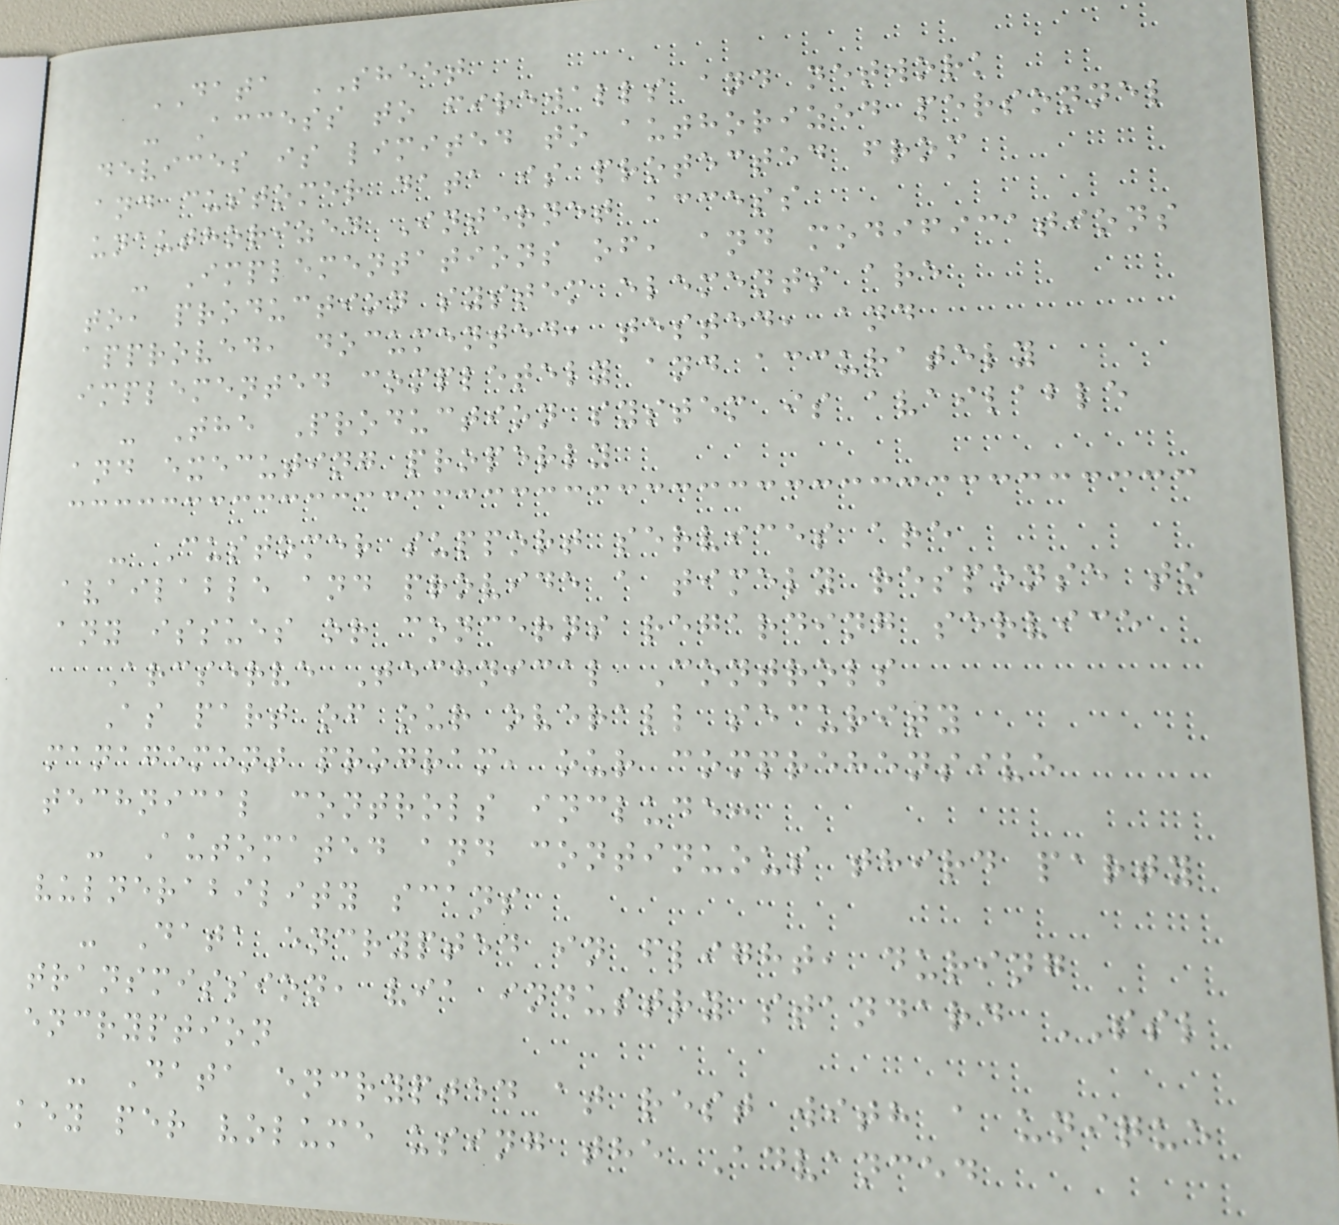DATA SHEET
- Access to firewalls and network
devices is limited to authorized personnel
and customer data is protected from
unauthorized Internet access
- Implementations of, and modifications
to, production system elements are
approved, documented, tested, and
implemented completely and accurately
- The Production system is available
and executing properly
- Customer support services are
available and provide a timely response to
any issues or concerns regarding service
Arcserve Technical Controls
As part of our overall security
management program, our comprehensive
technical controls include:
- Automated and continuous third party
vulnerability scans
- Data encrypted in flight, during
transmission, via industry standard SSL
encryption
- Data encrypted at rest with a unique
key per volume using the Advanced
